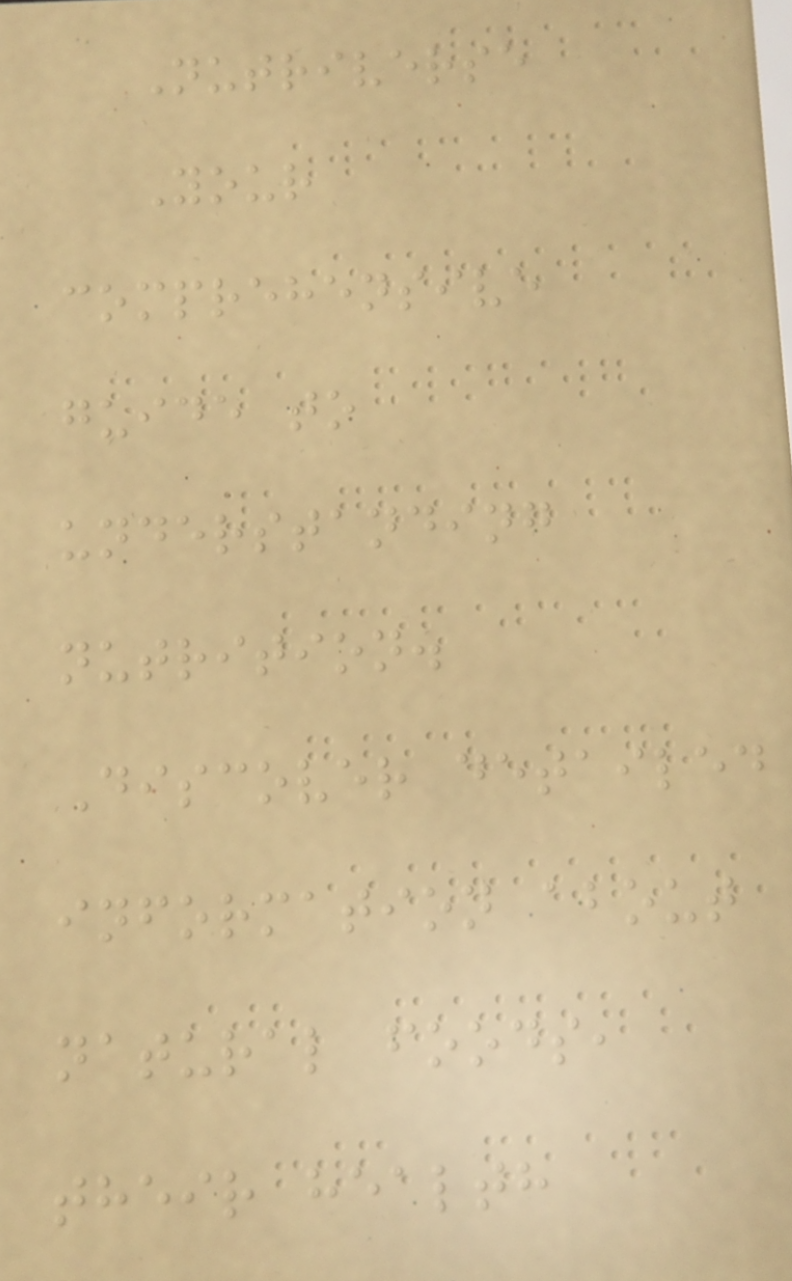Nutriverse
Your
comprehensive
guide to
understanding
nutrition.
Discover detailed
information about
natural foods,
their health
